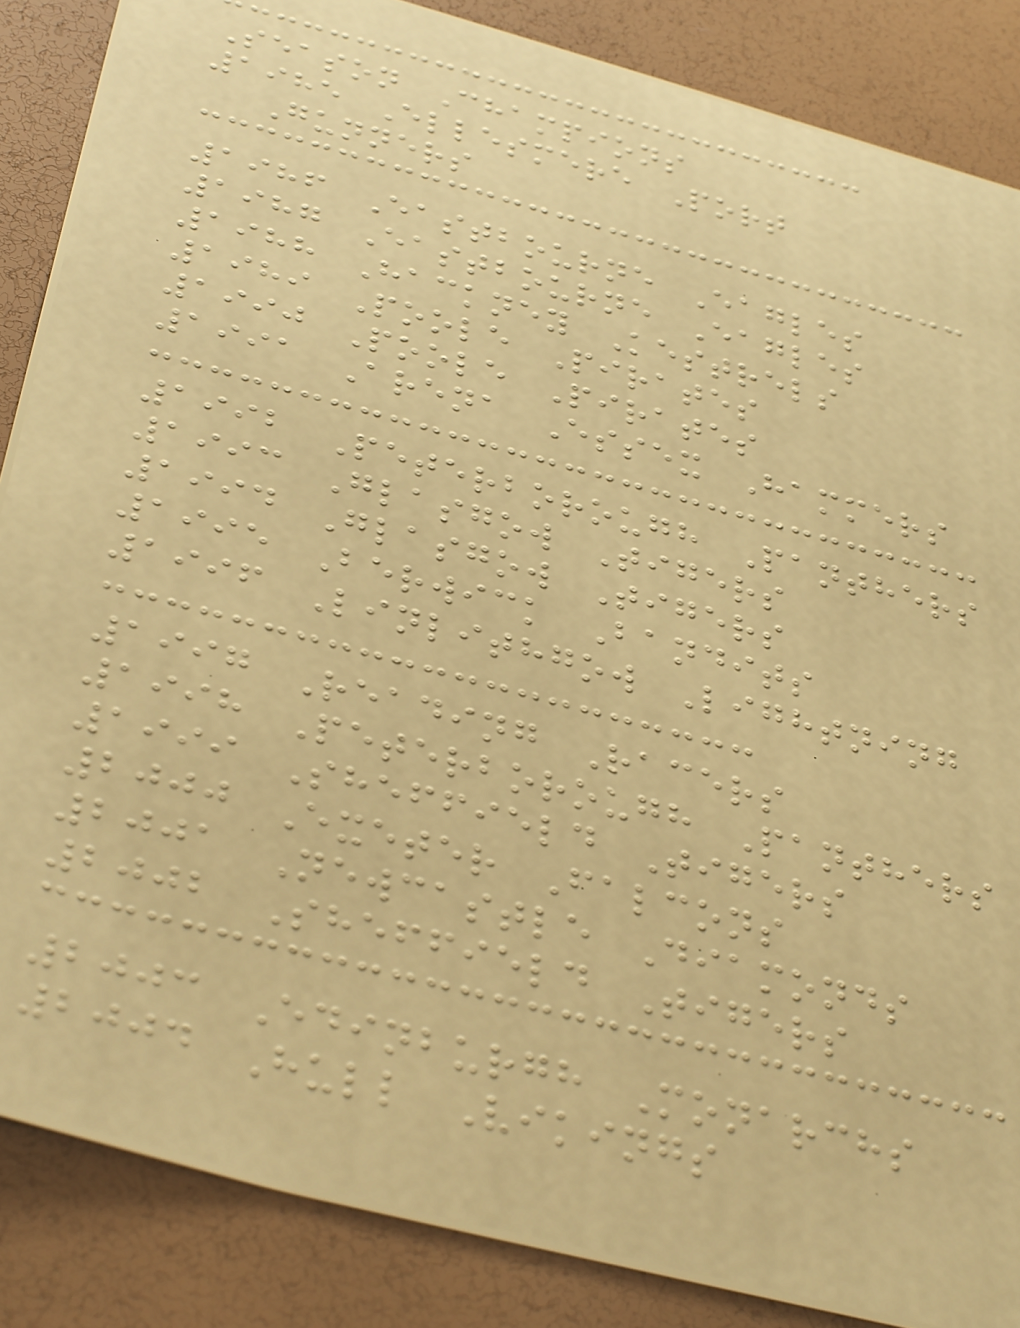Season Champions
1985 Ellesmere Port
Gunners
1986 Eastbourne Eagles
1987 Eastbourne Eagles
1988 Hackney Kestrels
1989 Poole Pirates
1990 Poole Pirates
1991 Arena Essex Hammers
1992 Peterborough Panthers
1993 Glasgow Tigers
1994 Glasgow Tigers
1995 Berwick Bandits
1996 Linlithgow Lightning
1997 Reading Racers
1998 Peterborough Panthers
1999 Sheffield Tigers
2000 Exeter Falcons
2001 Newcastle Diamonds
2002 Sheffield Tigers
2003 Edinburgh Monarchs
2004 Hull Vikings
